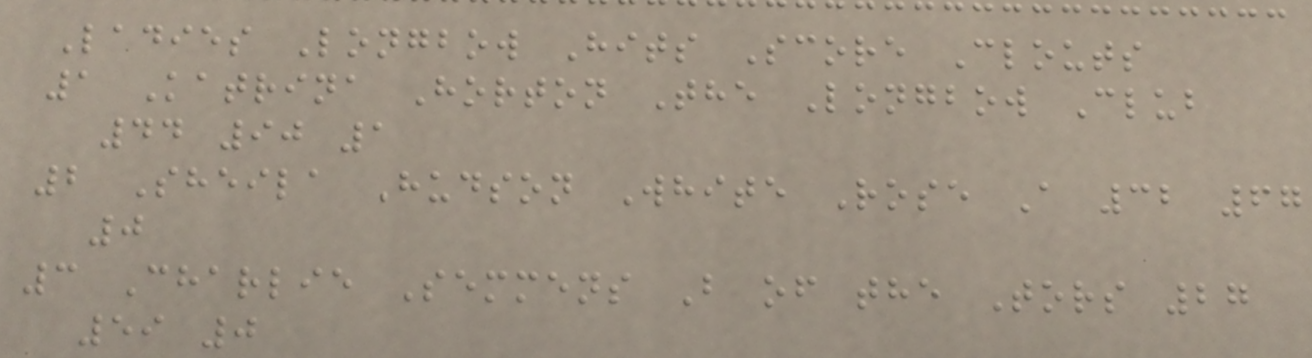Ladies Longbow Hits Score Clouts
1 Katrina Horton The Longbow Club
44 90 1
2 Sheila Hudson White Rose A 32 67
0
3 Charlie Semmens B of the Tors 27
59 0
